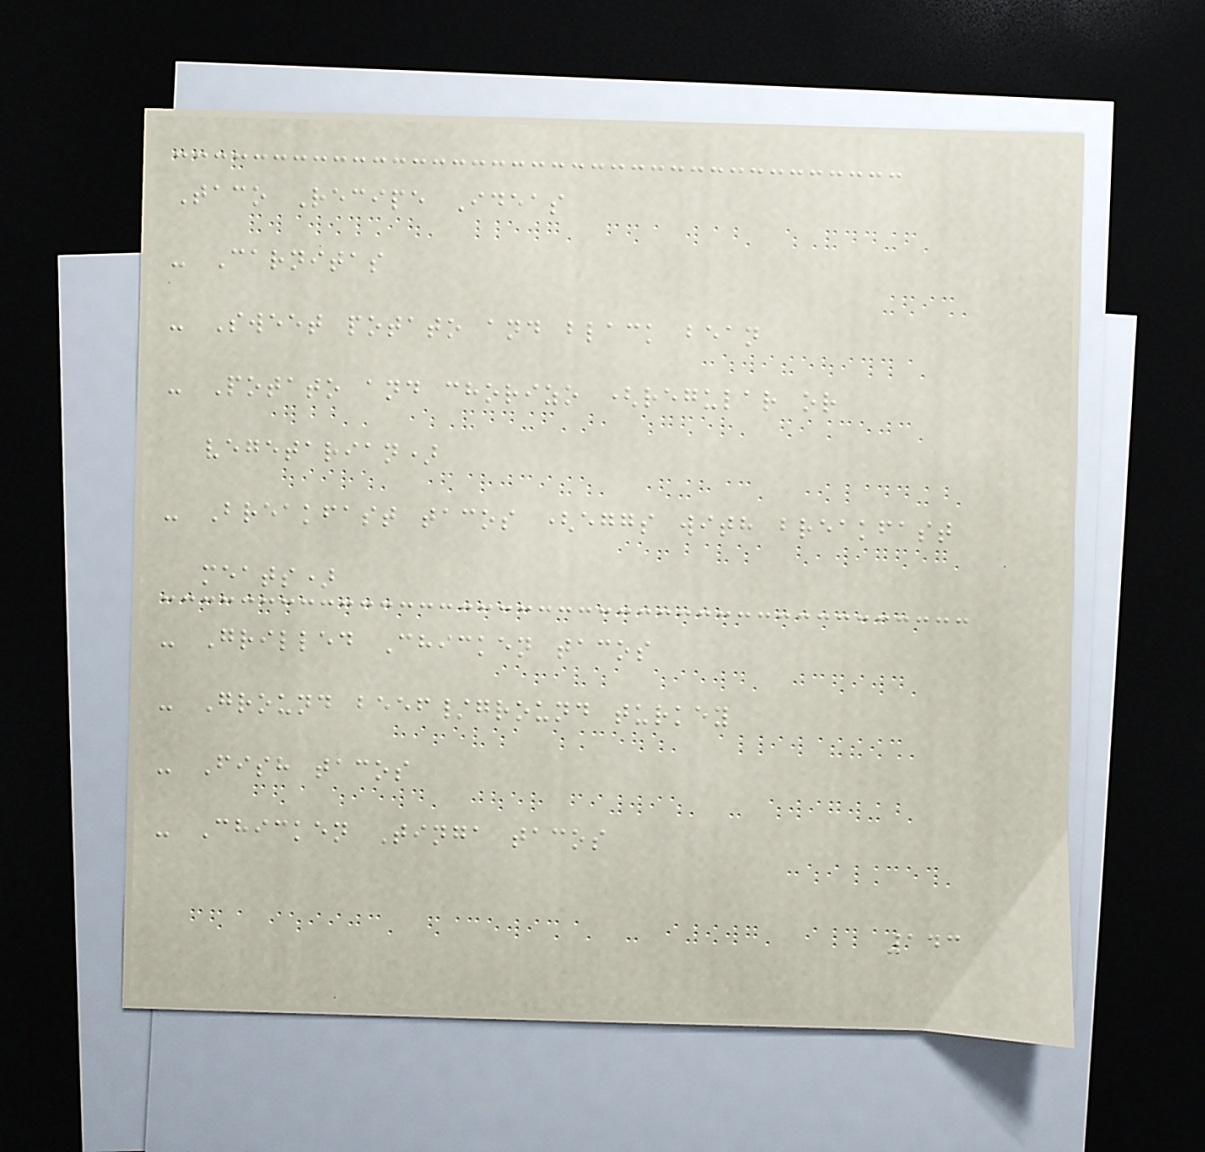Taco Recipe Ideas
- Carnitas
- Sweet potato and black bean
- Potato and chorizo (regular or
vegetarian)
- Breakfast tacos (eggs with breakfast
meats)
- Grilled Chicken tacos
- Ground beef/ground turkey
- Fish tacos
- Chicken Tinga tacos
143
